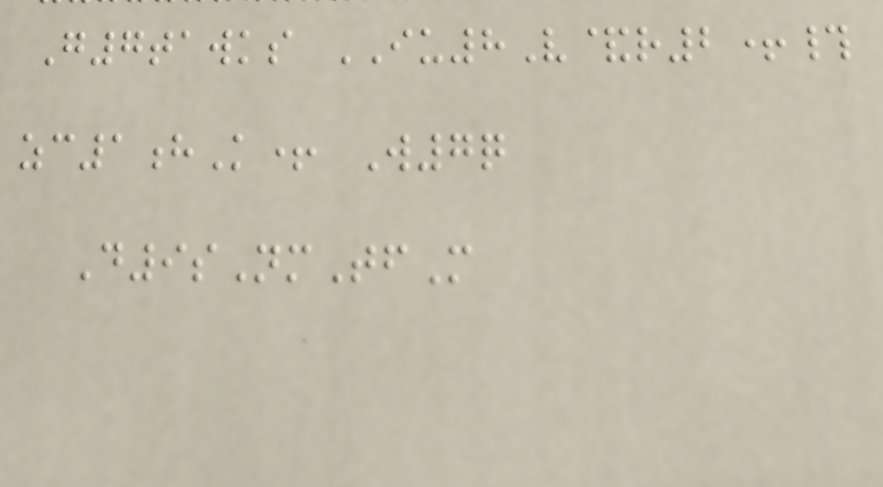G7tawks IU8V&r2+#
zc1hK+ W7q
D9sNmTfM
